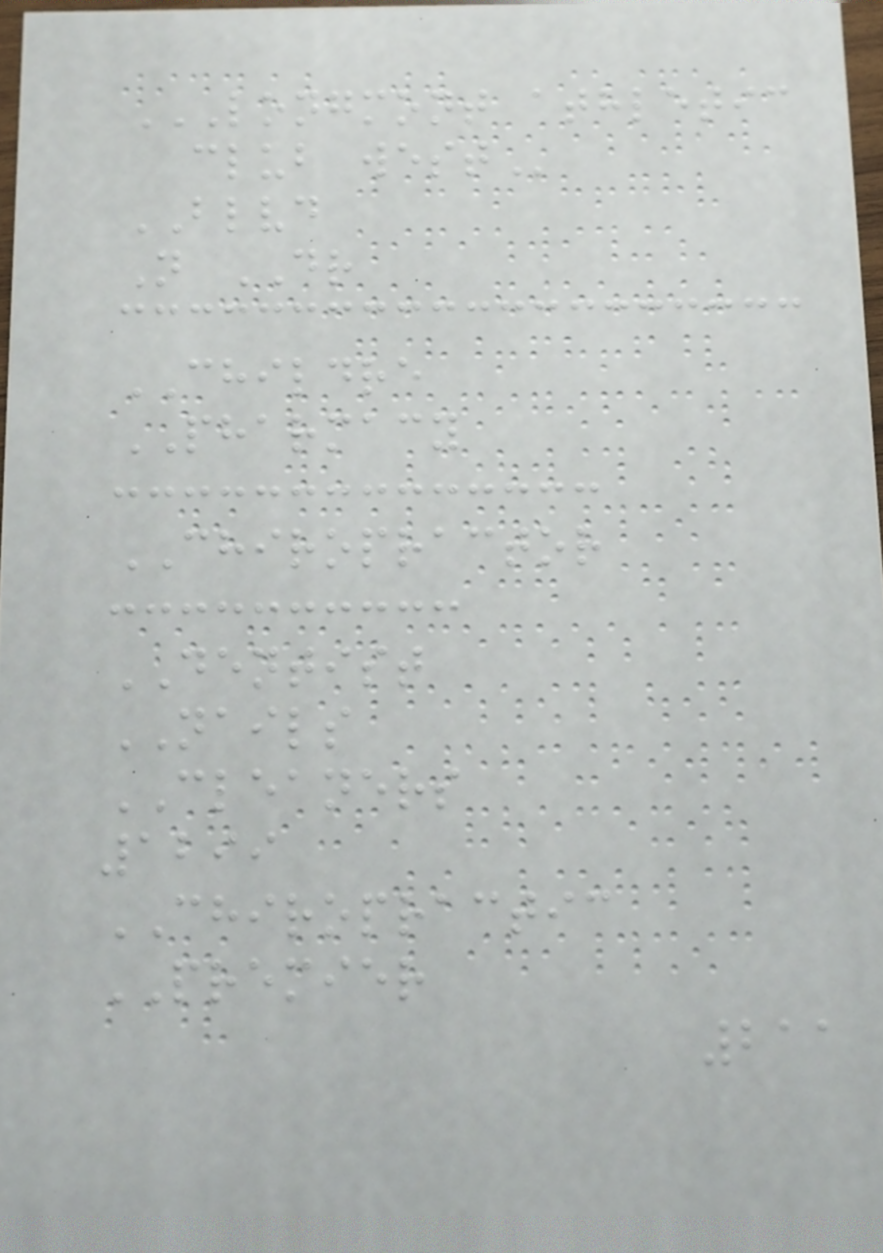LONGMONT ATHLETIC
CLUB WEST
BLVD
N DR
CHILDRE
PHARMACY
CHIROPRACTOR
DENTIST
NAILS
CLEANERS
1299
CHIROPRACTIC
PREMIER
211
